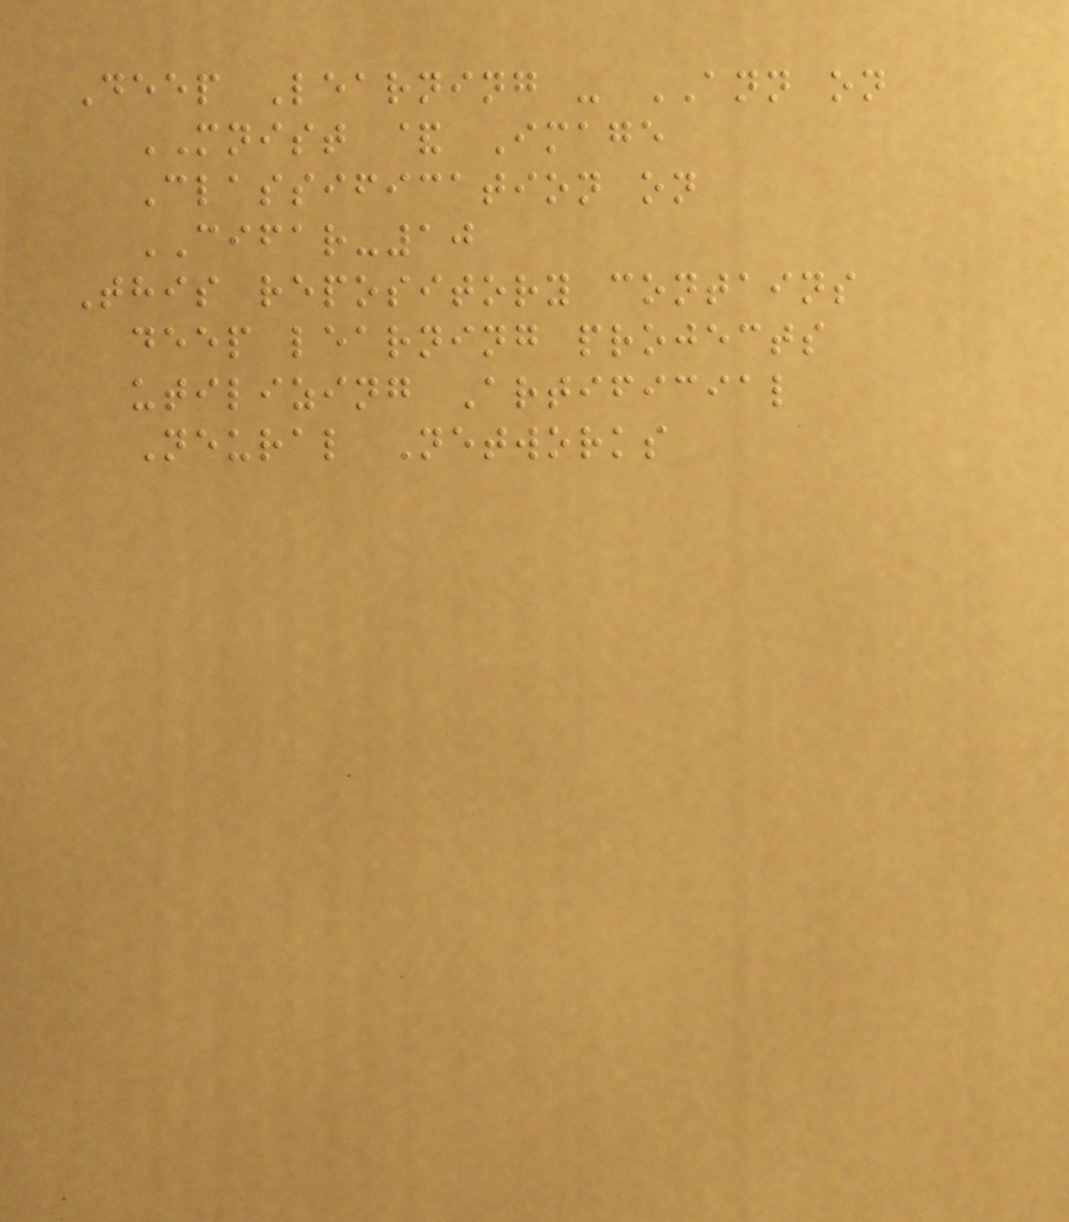Deep Learning - ANN on
MNIST & Image
Classification on
CIFAR-10
This repository contains
deep learning projects
utilizing Artificial
Neural Networks
